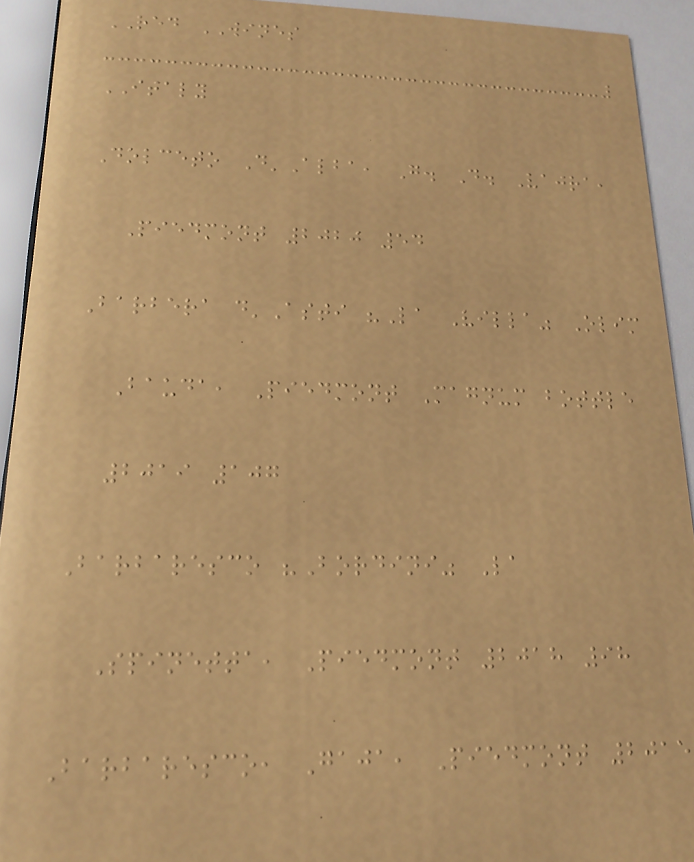RED WINES
ITALY
Dolceto D'Alba, G. D. Vajra,
Piedmont 2020 54
Barbera d'Asti "La Villa" Olim
Bauda, Piedmont Magnum bottle
2019 107
Barbaresco "Bordini" La
Spinetta, Piedmont 2018 98
Barbaresco, Gaja, Piedmont 2015
